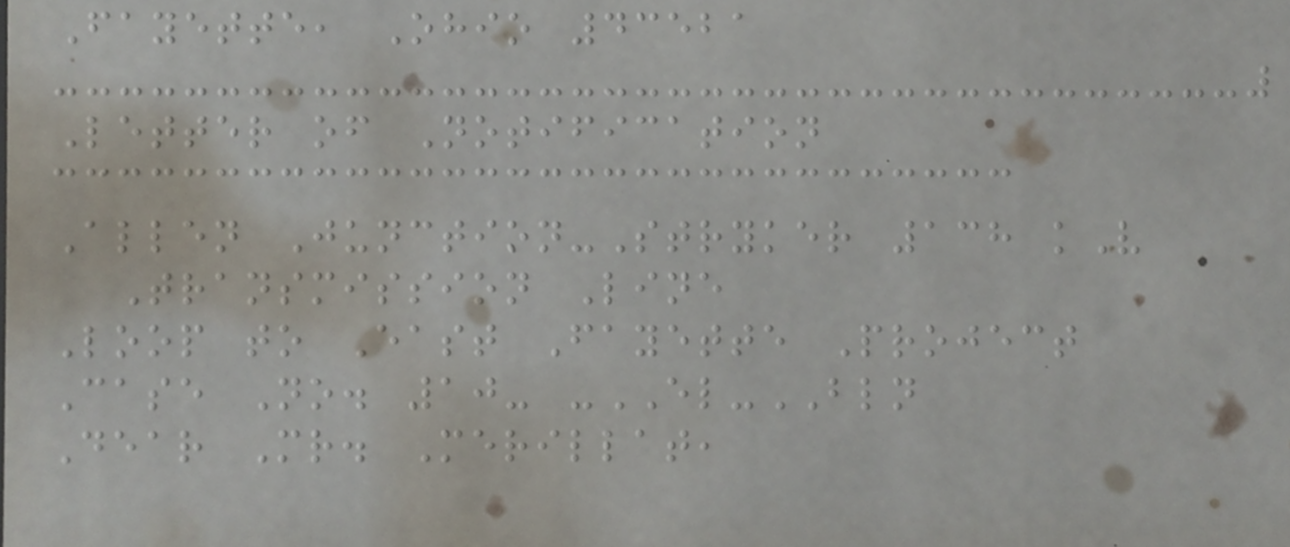Fayette, Ohio 43521
Letter of Notification
Allen Junction-Stryker 138 kV
Transmission Line
Loop to East Fayette Project
Case No. 10- -EL-BLN
Dear Mr. Merillat,
